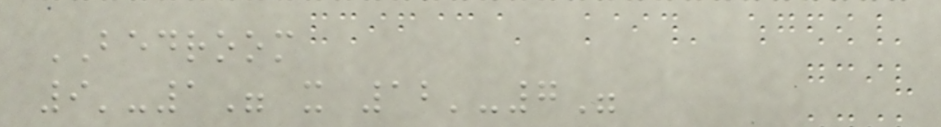BEDROOM
9'-1" x 12'-7"
